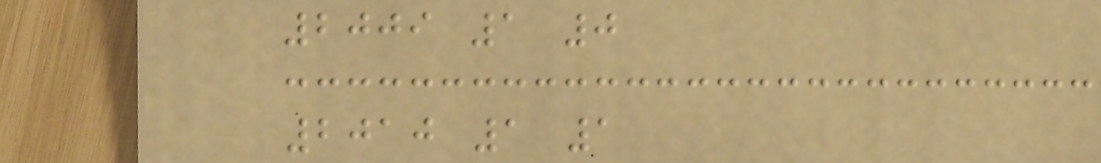2009 1 0
2010 1 1
